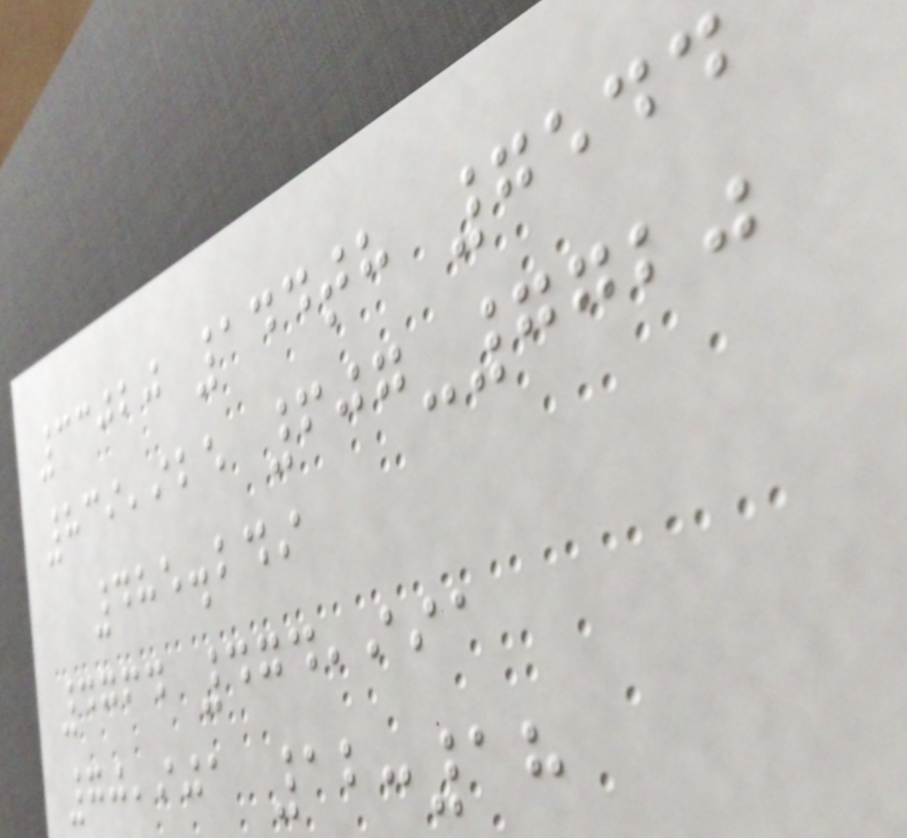33020 144th 7544
839,925 607-7720
485.249
4764 474,991
70,901 12:18
